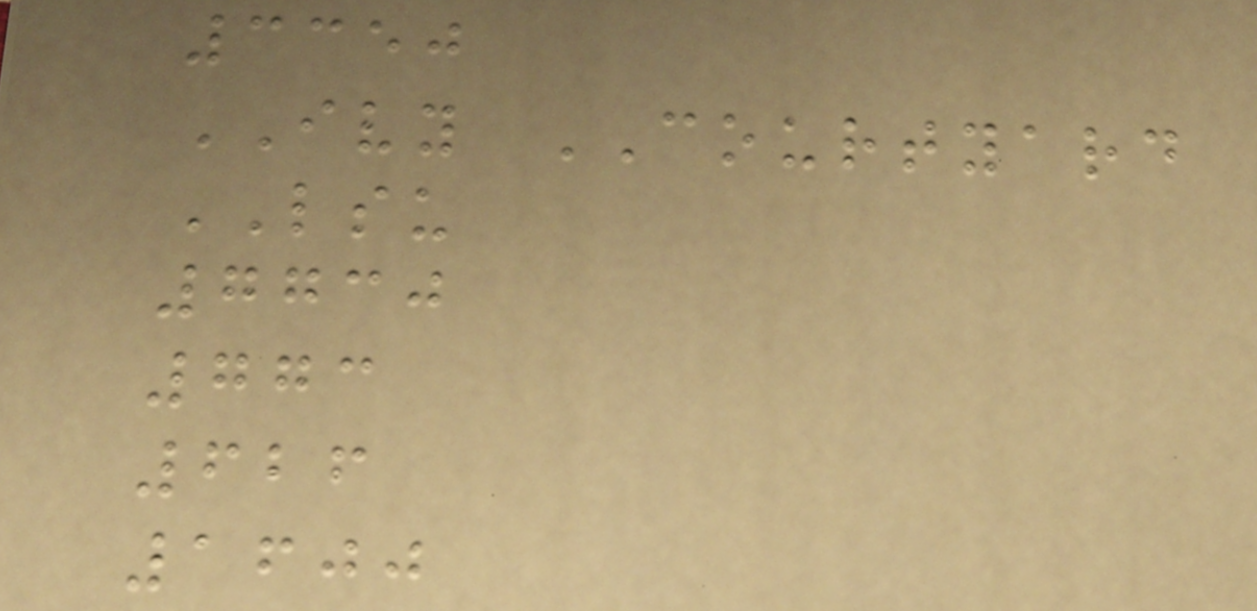3350
IVY COURTYARD
LSU
7730
773
626
1600
